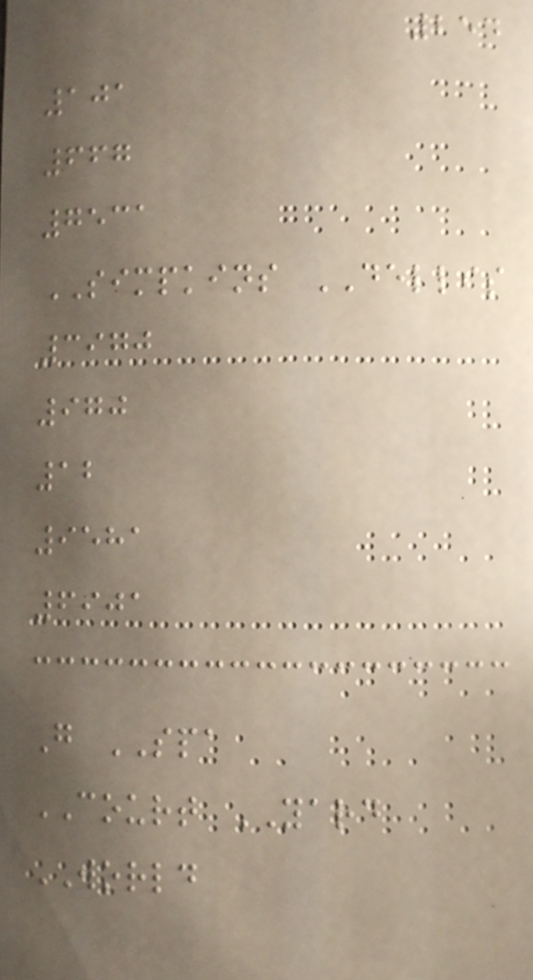254
101
667
7531
SIMPKINS DELLIS
3970
970
12
9581
6901
G SPA
COURT YARD
WORLD
